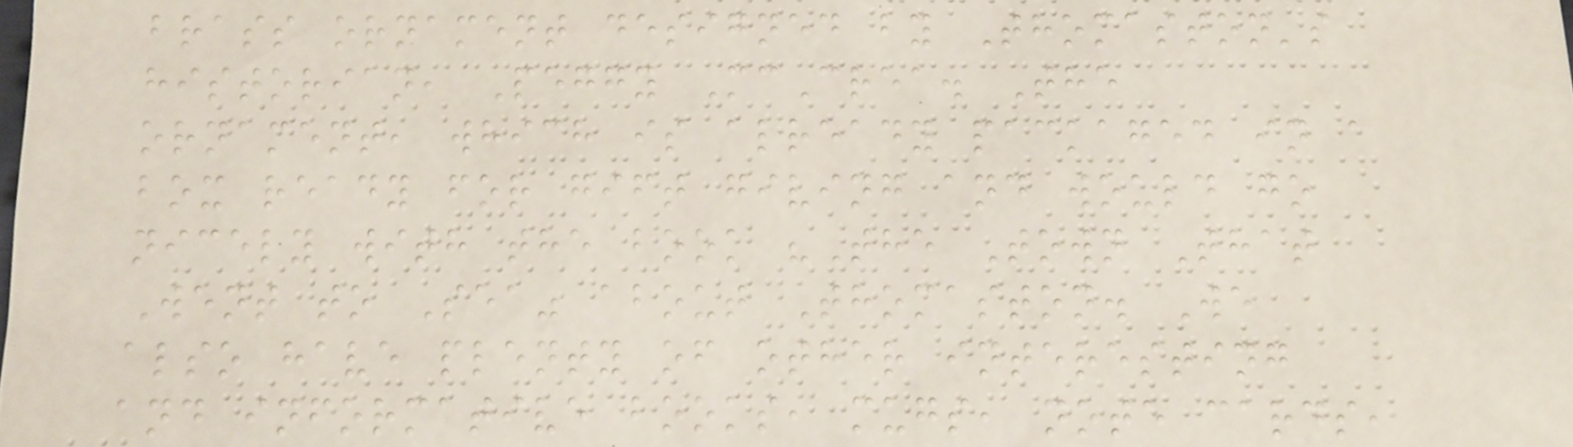brass ornament designed by Thomaston's
historian, Peggy McCrea. The
ornament, which is already packaged in a
box ready for gift giving and would go
nicely with the book "The Town That
Went to Sea" about Thomaston. We
also have plenty of other interesting
and informative books, mugs, note cards,
